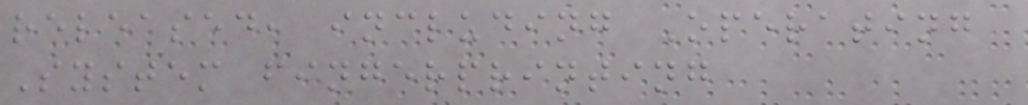released, including Operating
System fingerprinting
